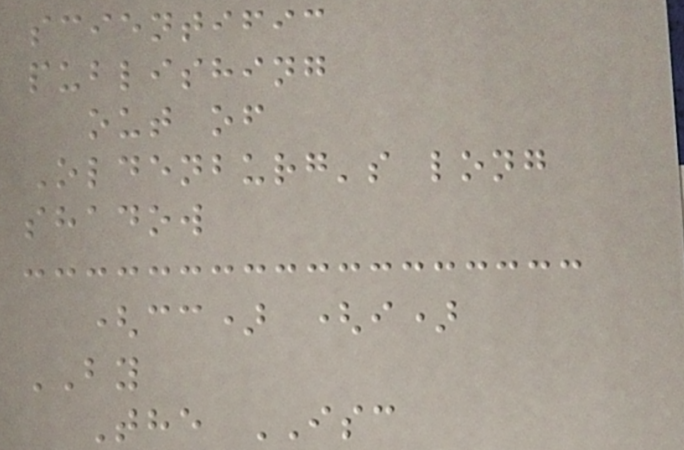scientific
publishing
out of
Oldenburg's long
shadow
(cc) (i)
BY
The ISC
